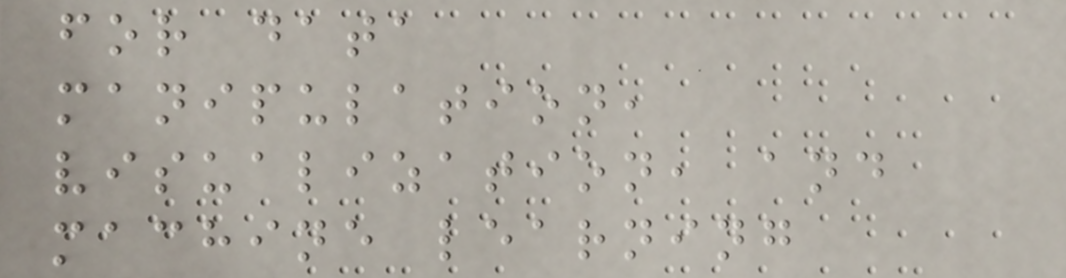for data
manipulation,
visualization, and
machine learning
